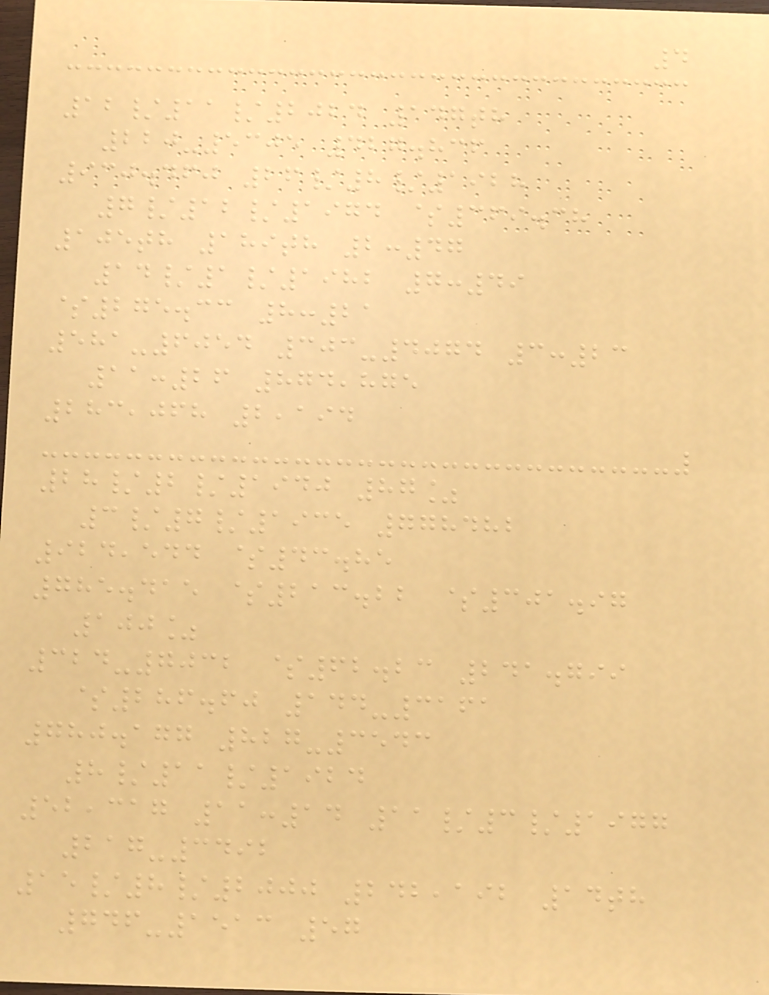4
12/11/2024 147th
220-5305 427.836
930.460 26/8/1928
7/12/1974 $369.38
105th 189th 2:47
14/1/1982 7:49
$275.33 8:21
581-6054 303-4074 3:23
11:26 874,875
283,068 2,194
28/2/1940 87%
3/7/1935 778482
924,544 $43.85
785.415 $213.22 $301.97
100%
324-7032 $62.23 241.799
$286.60 144-3161
780.177 827-3543
8/11/1924
52,317 11:14 11/3/1977
217-3492
15/8/2000 242,192 14th
746-1513 57
